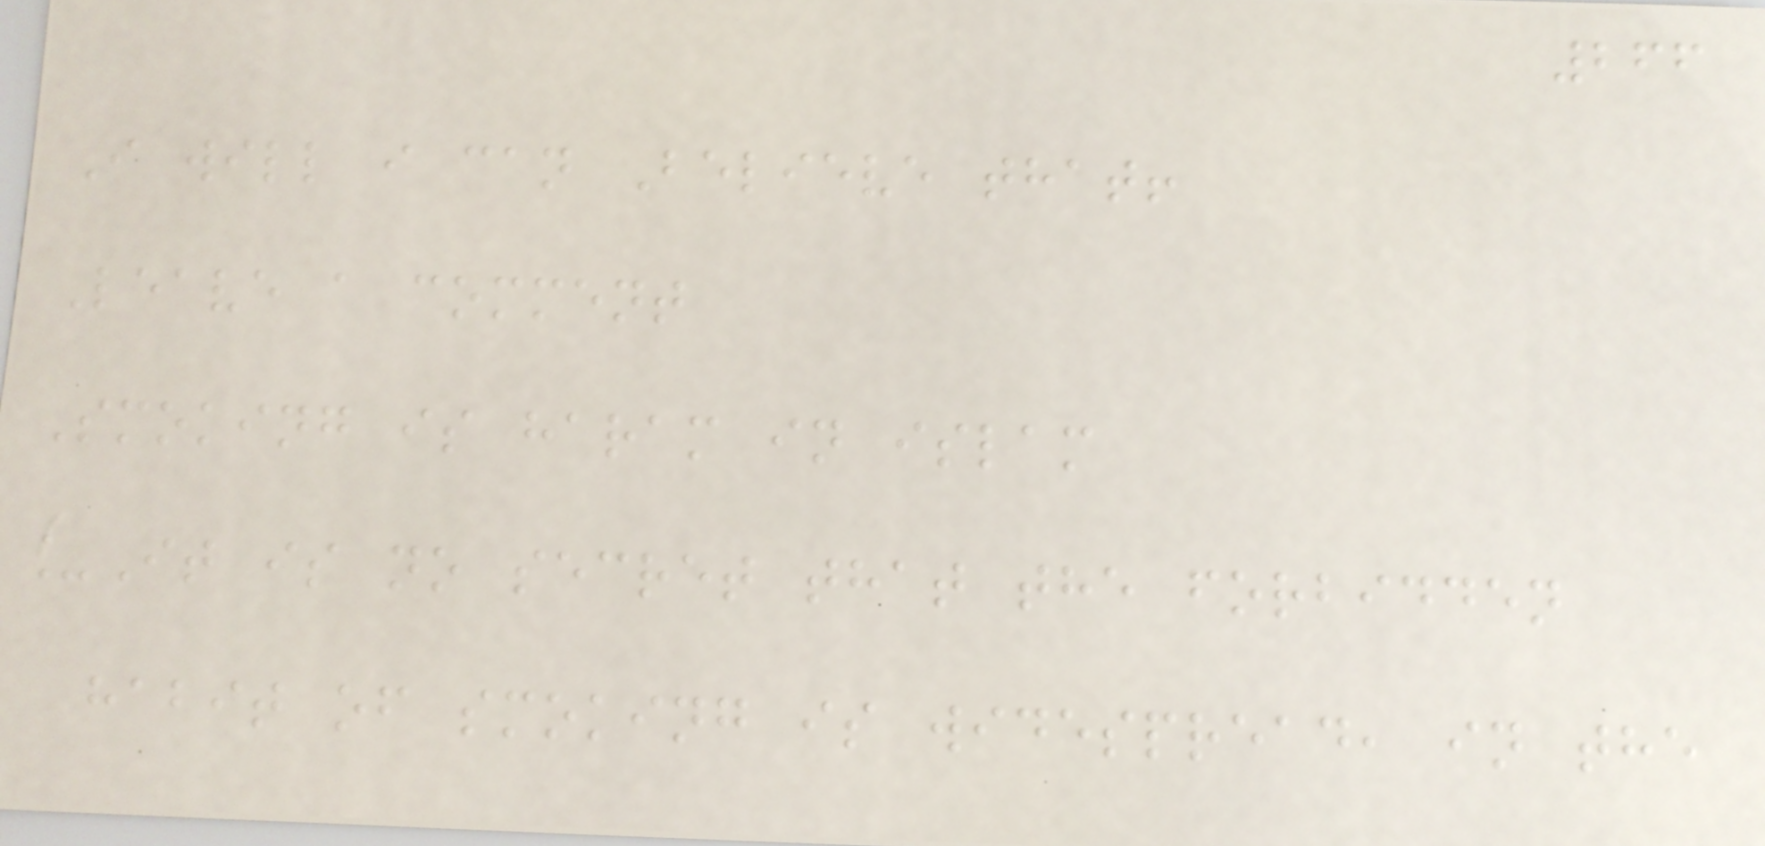266
I will i can Believe that!
Leave a comment
Smoking is haram in islam
_It is no secret that the forbidden
habit of smoking is widespread, in the
